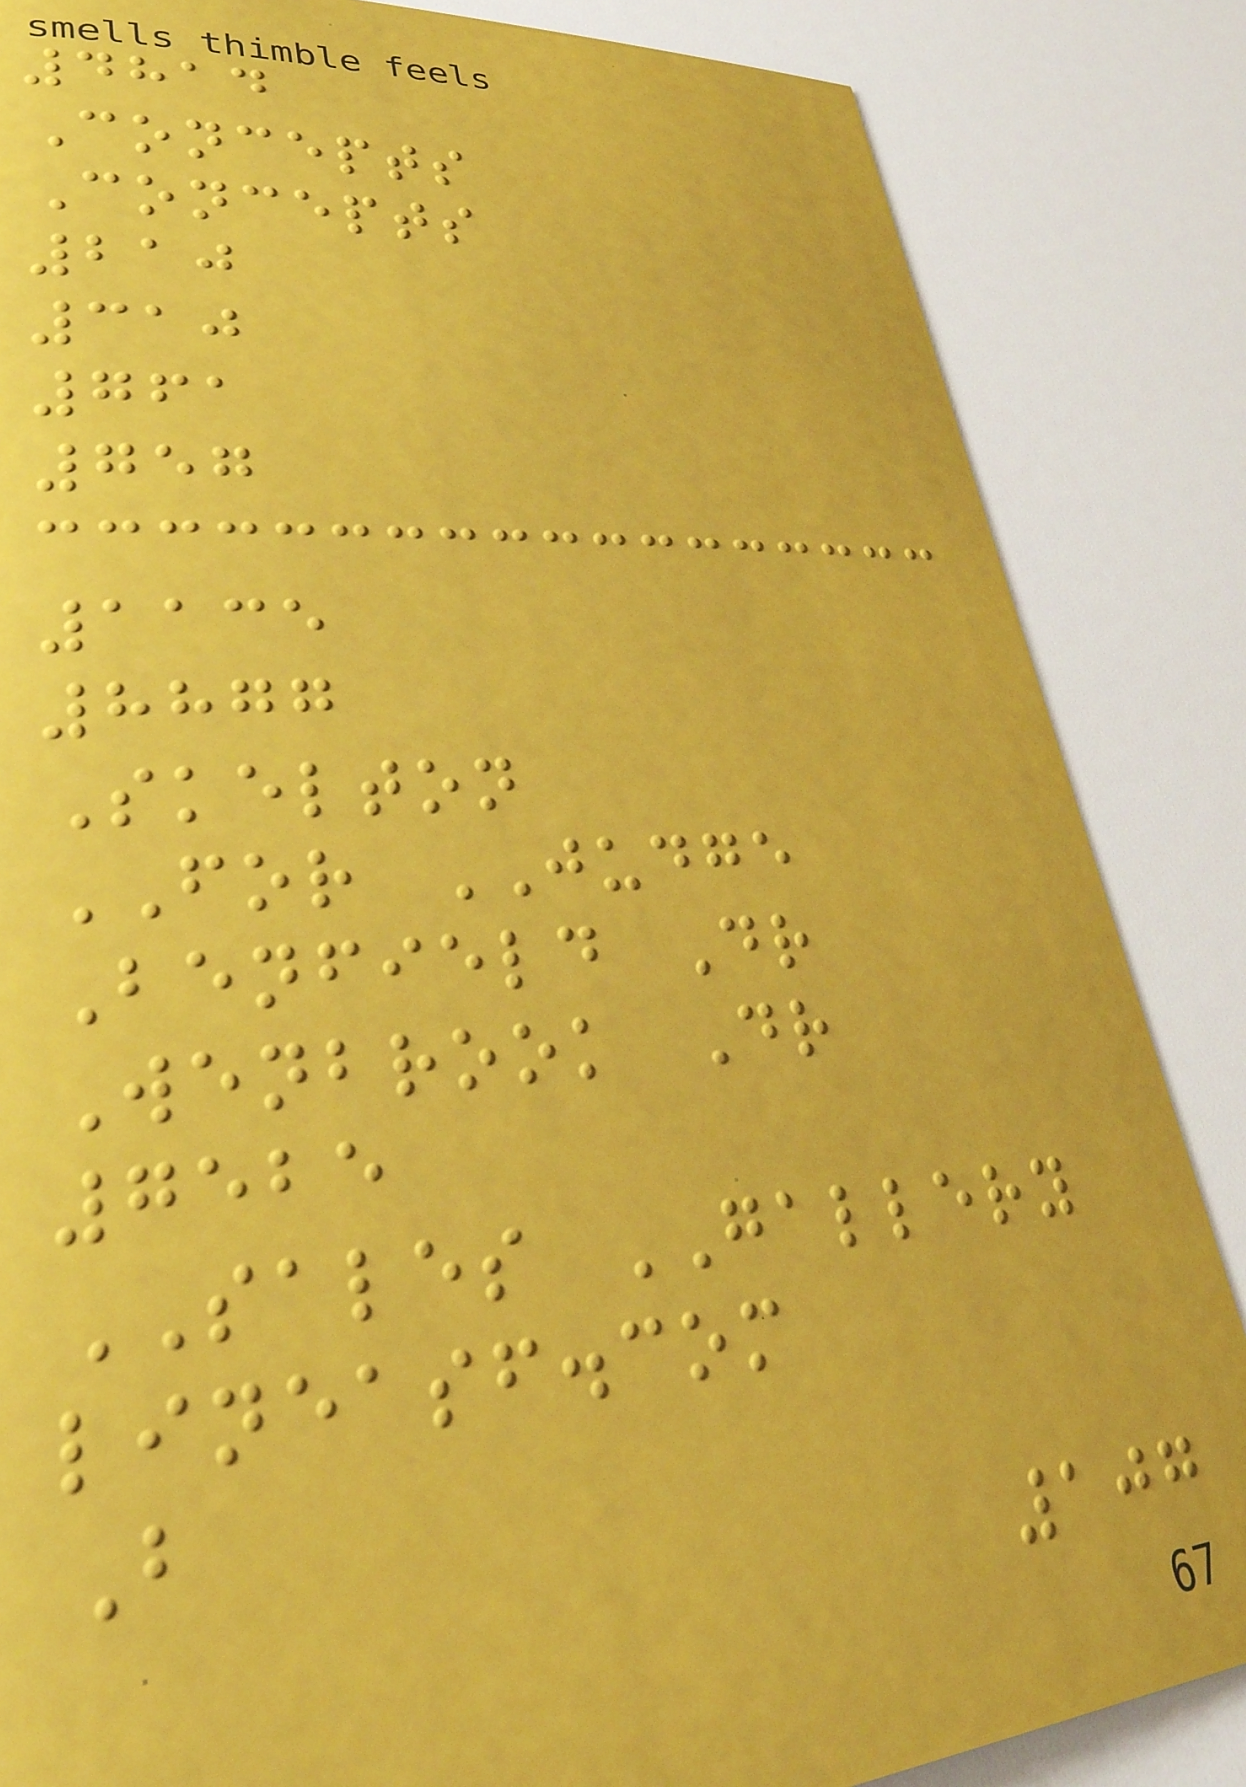4814
Concepts
Concepts
210
310
761
757
1135
8877
Skelton
FOR JUDGE
Benfield Dr
Wenbrook Dr
7525
SALES GALLERY
lineasf.com
B
107
